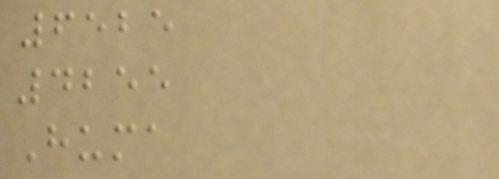6525
4255
Huma
